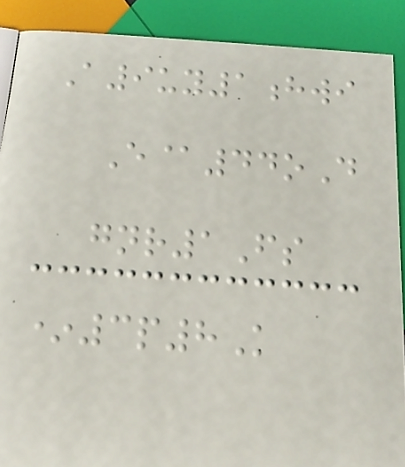A9uy1hwi
E@44oD
gnr1Fs
*3p8K
